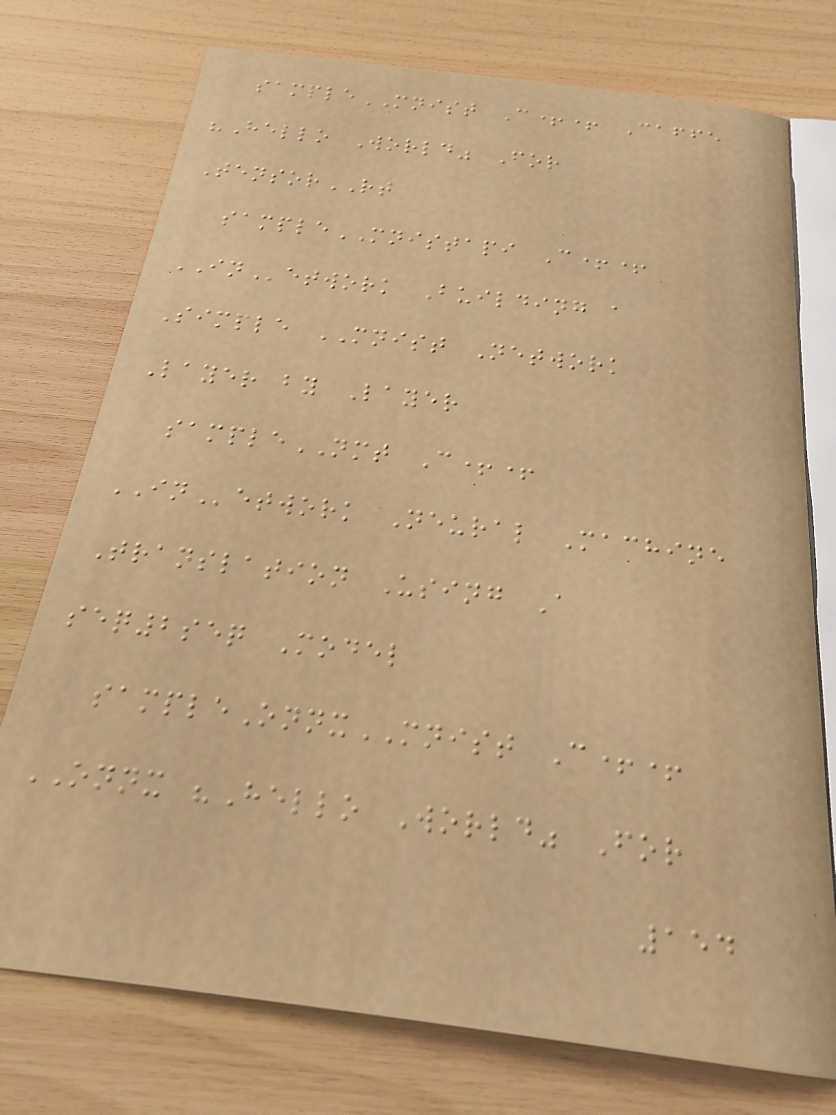sampleMNIST C++ Caffe
"Hello World" For
TensorRT
sampleMNISTAPI C++
INetwork Building a
Simple MNIST Network
Layer by Layer
sampleNMT C++
INetwork Neural Machine
Translation Using A
seq2seq Model
sampleOnnxMNIST C++
ONNX "Hello World" For
154
